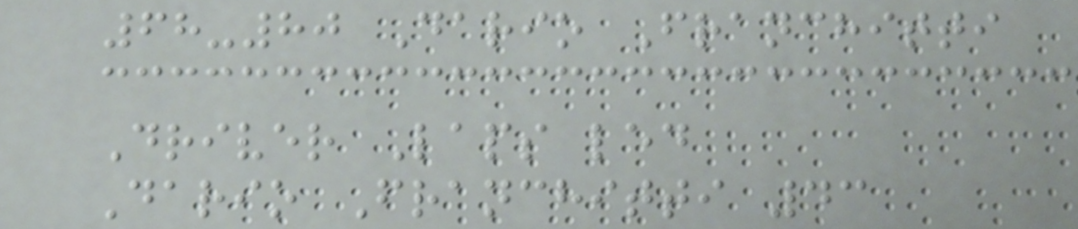68-80 Dario Franchitti
Driver Laps led
Dario Franchitti 43
